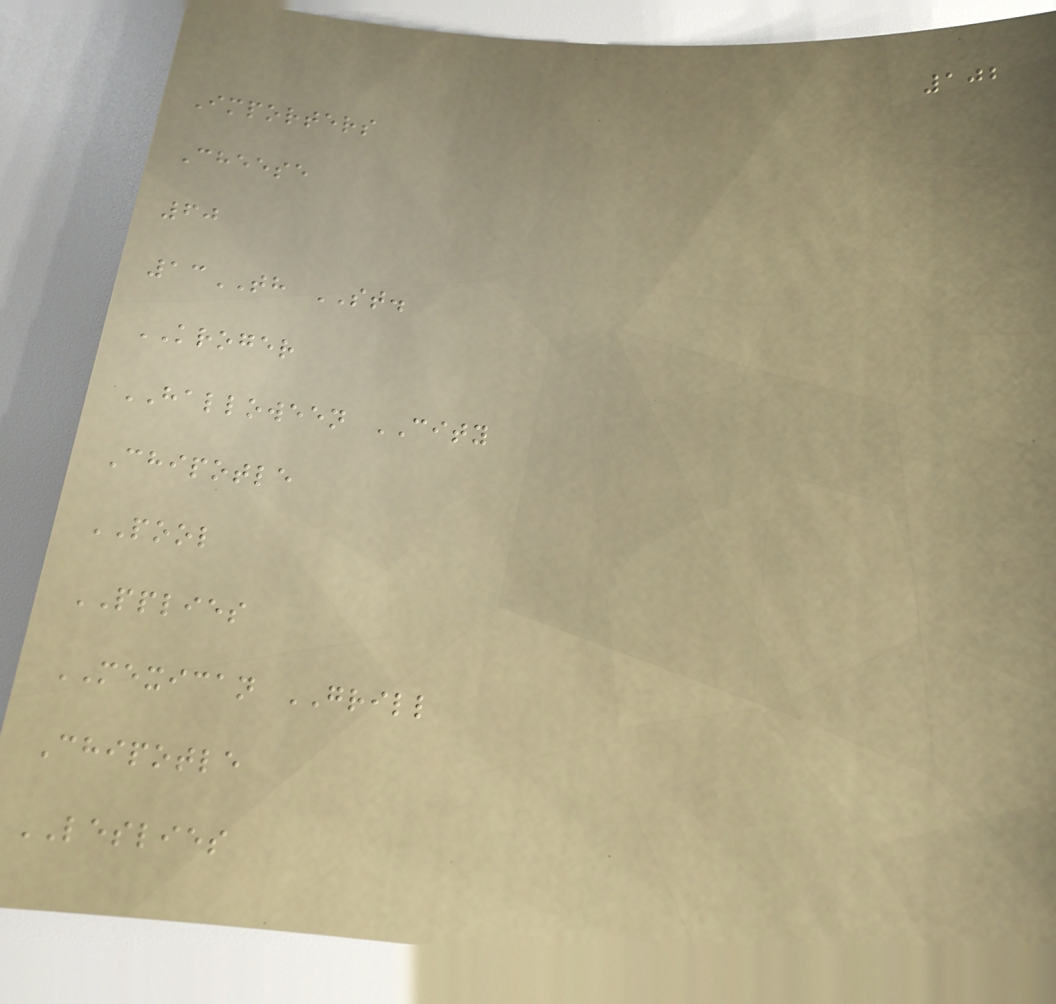102
Importers
Cheese
60
13TH ST.
KROGER
HALLOWEEN CITY
Chipotle
POOL
PPLIES
MEXICAN GRILL
Chipotle
LESLIES
